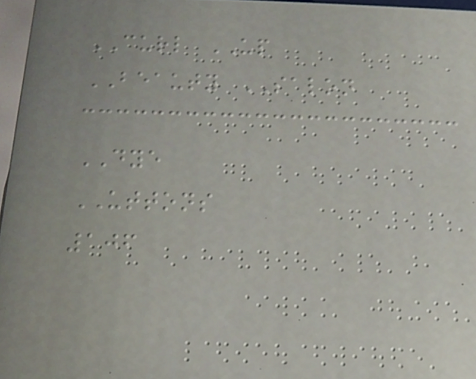CURL UP
BEAUTY SALON
DYE
UTTONS
106
